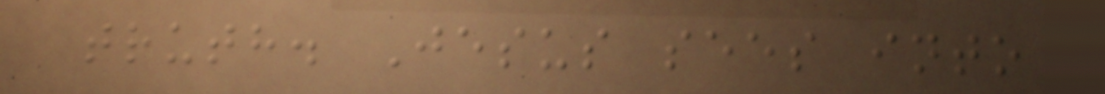truth. Jesus sees into
